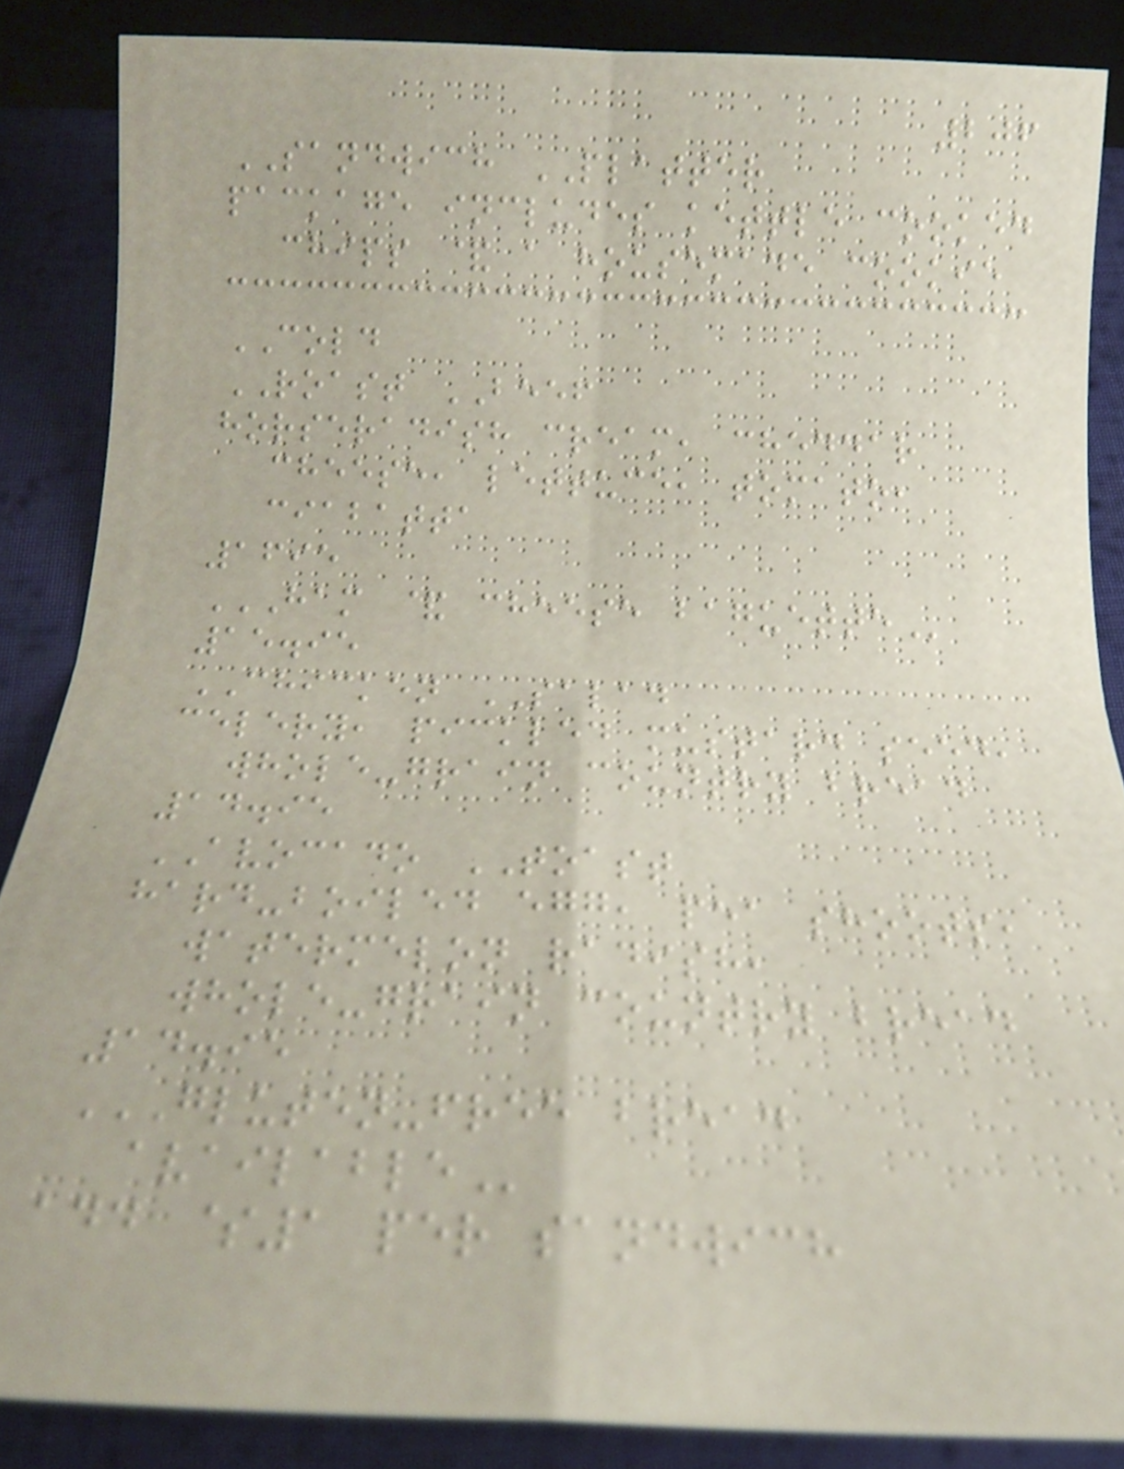206
SANDWICH PLATTER
package includes kettle cooked
chips & a housemade cookie
COLD
ROAST BEEF
horseradish cream, cheddar
cheese, lettuce, tomato,
ciabatta
1695
HAM & CHEESE BAGUETTE
15.95
CHICKEN SALAD
celery, pickled mustard seed,
whole-grain country bread
14.95
AVOCADO TOAST
hard-boiled egg, pea shoots,
watermelon radish,
whole-grain country bread
14.95
GLUTEN-FREE BREAD
AVAILABLE
add $1 per sandwich
